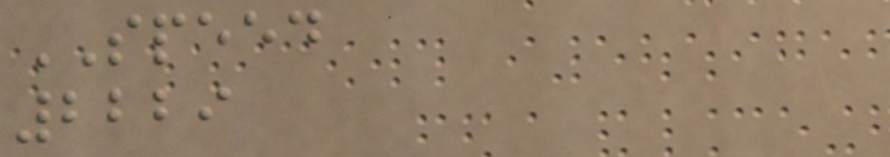SPEED
2229
